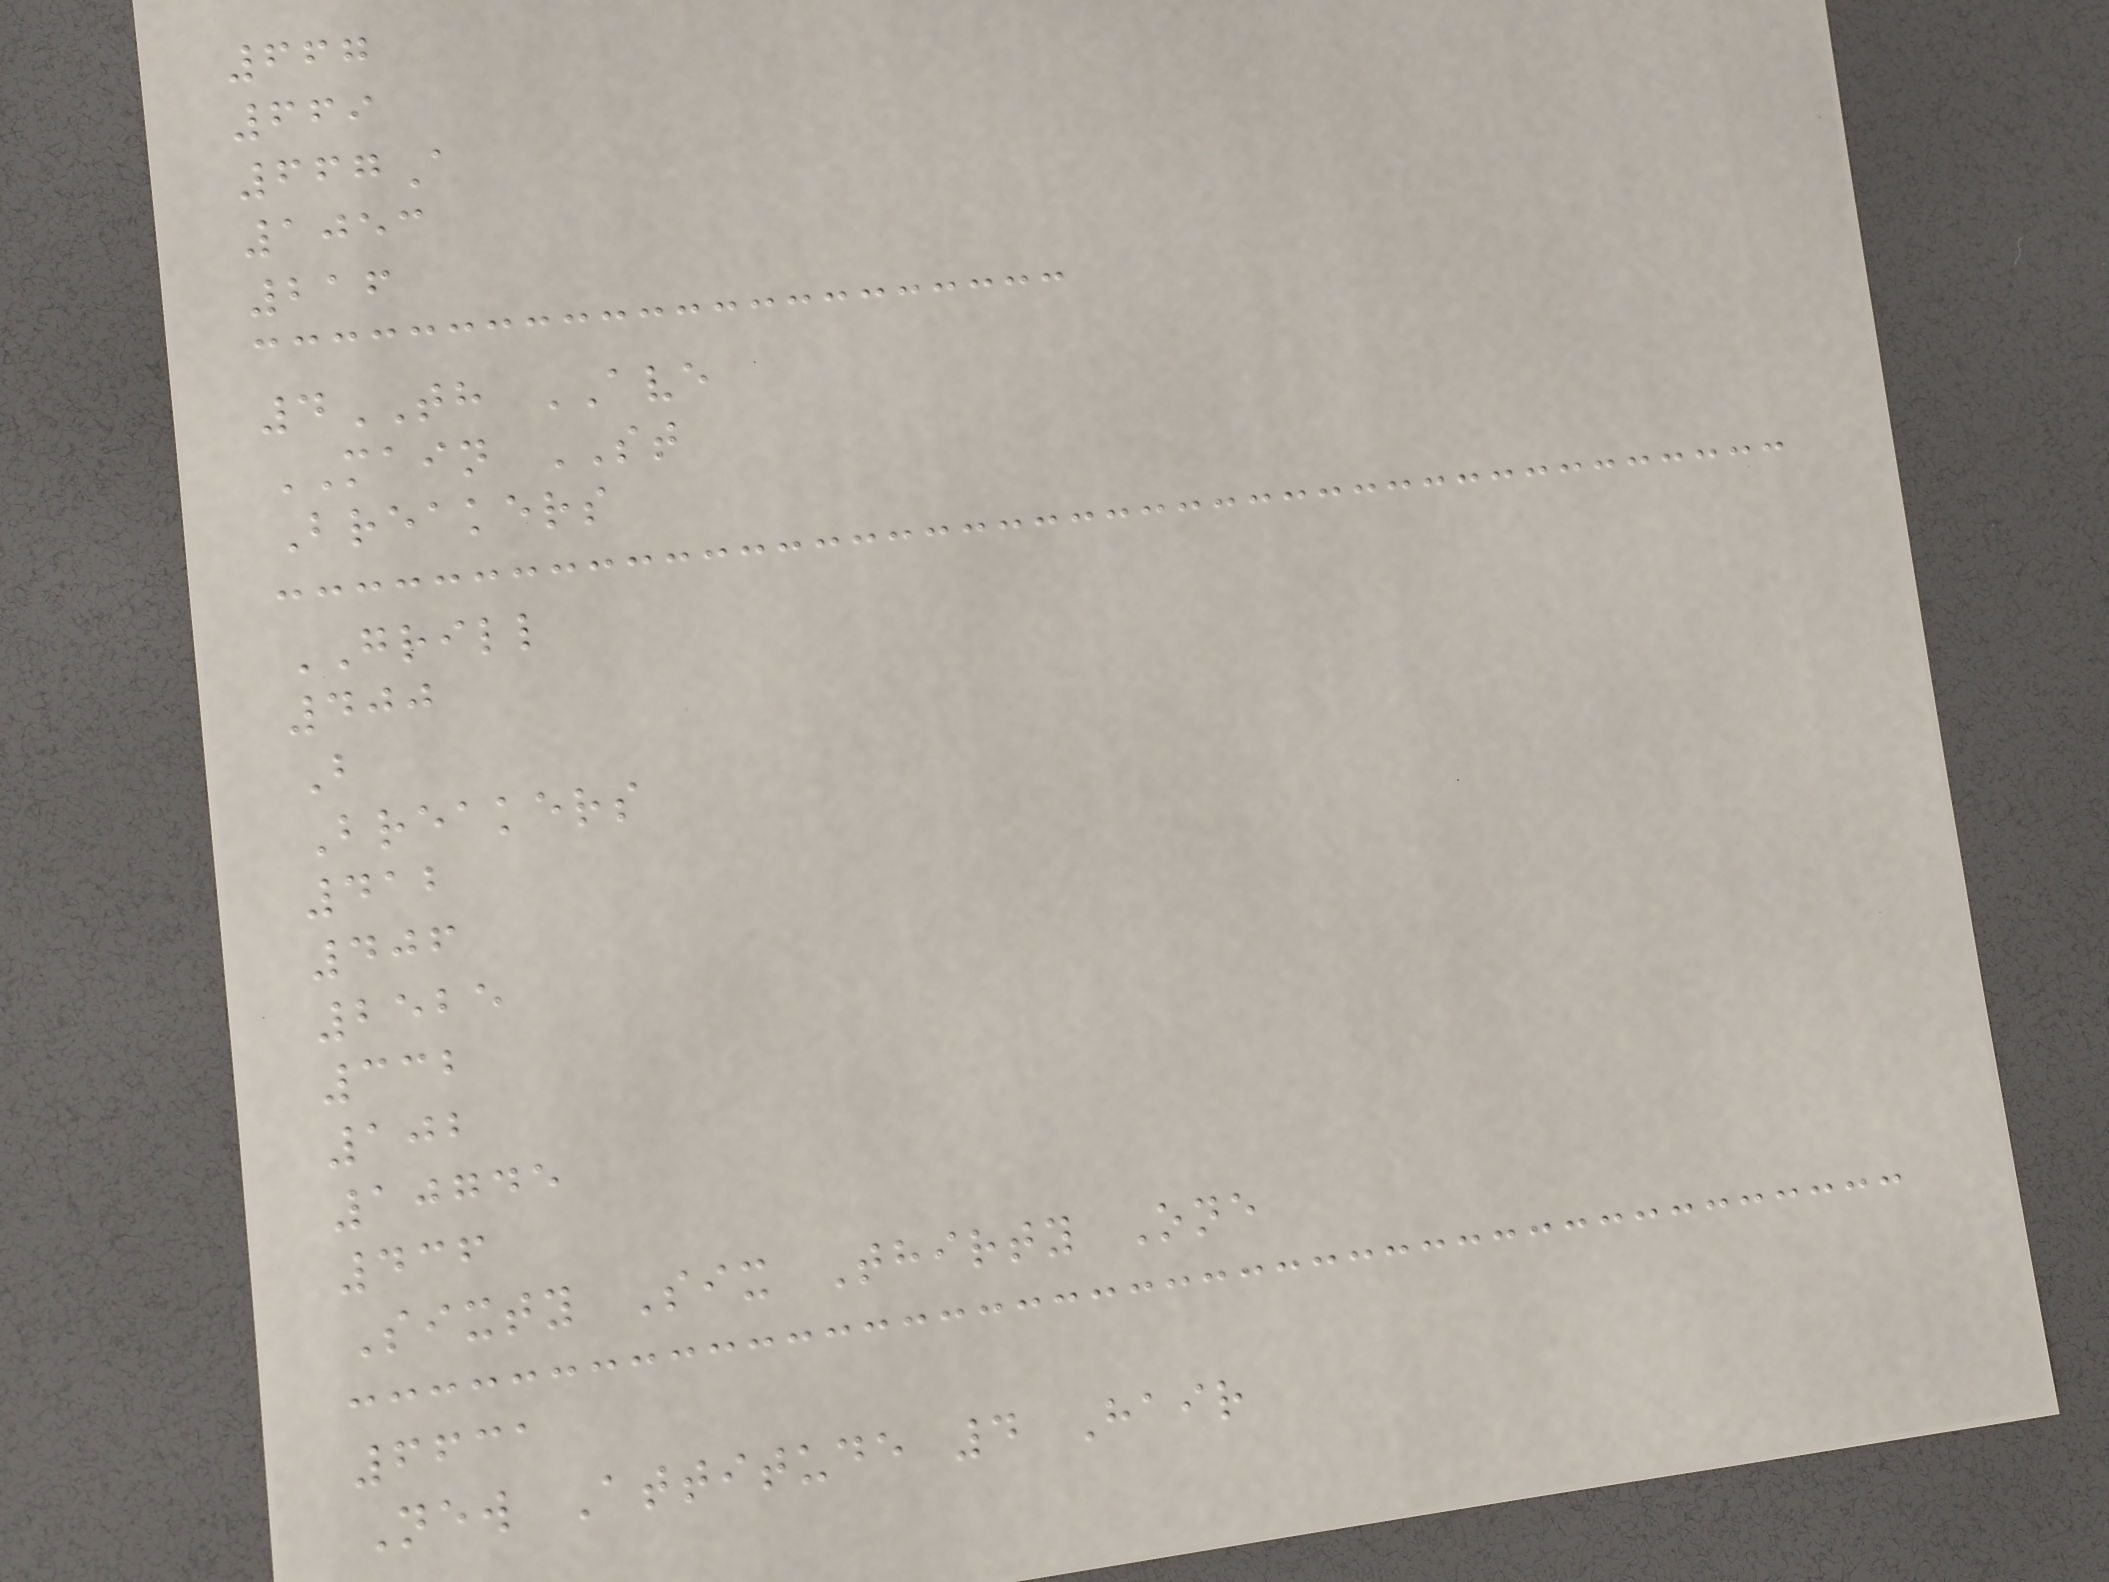667
669
667A
1053
216
4TH AVE
MAIN ST
Breakers
GRILL
400
B
Breakers
412
406
2525
332
102
10745
436
Sixty Six Thirty One
6631
New Attitude 4 Hair
